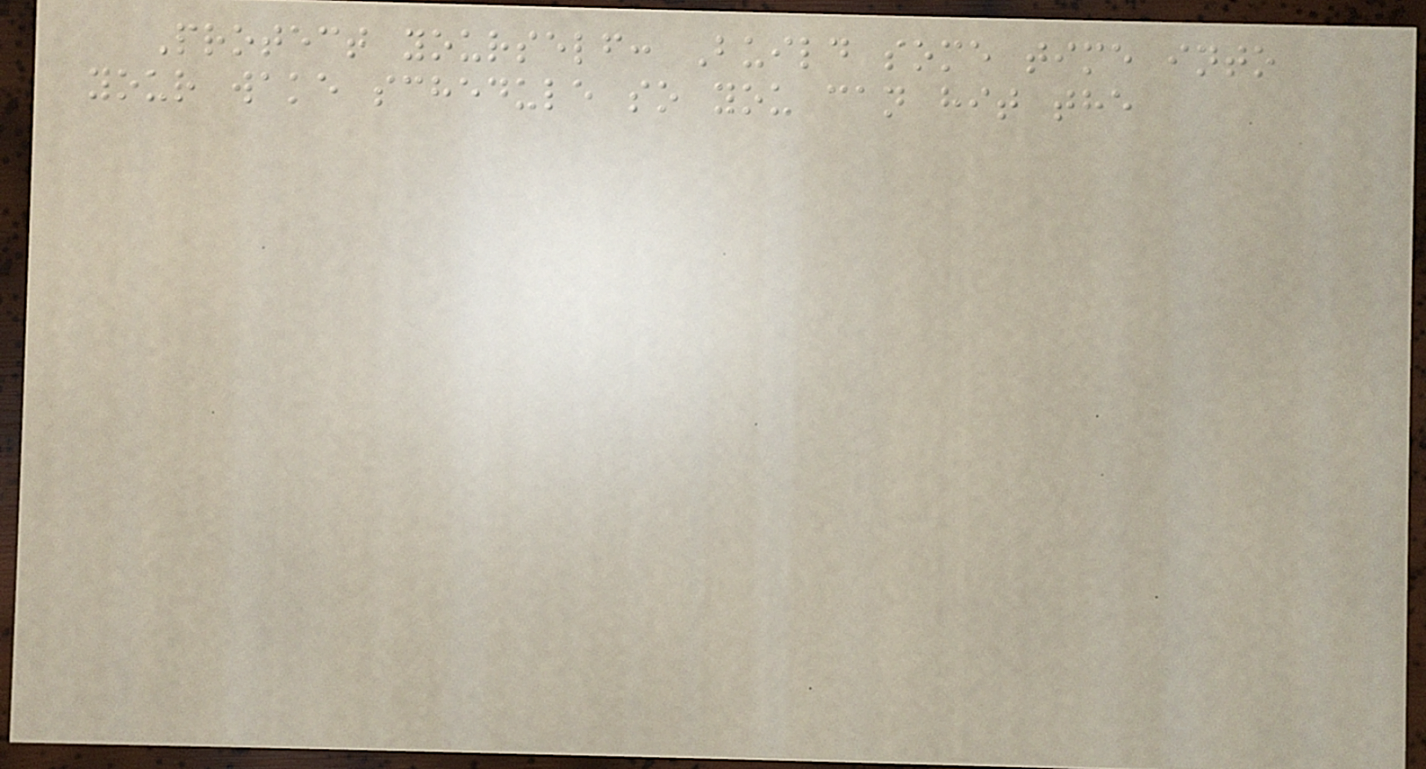Protect yourself: Build some time into
your wake schedule so you can hit the
